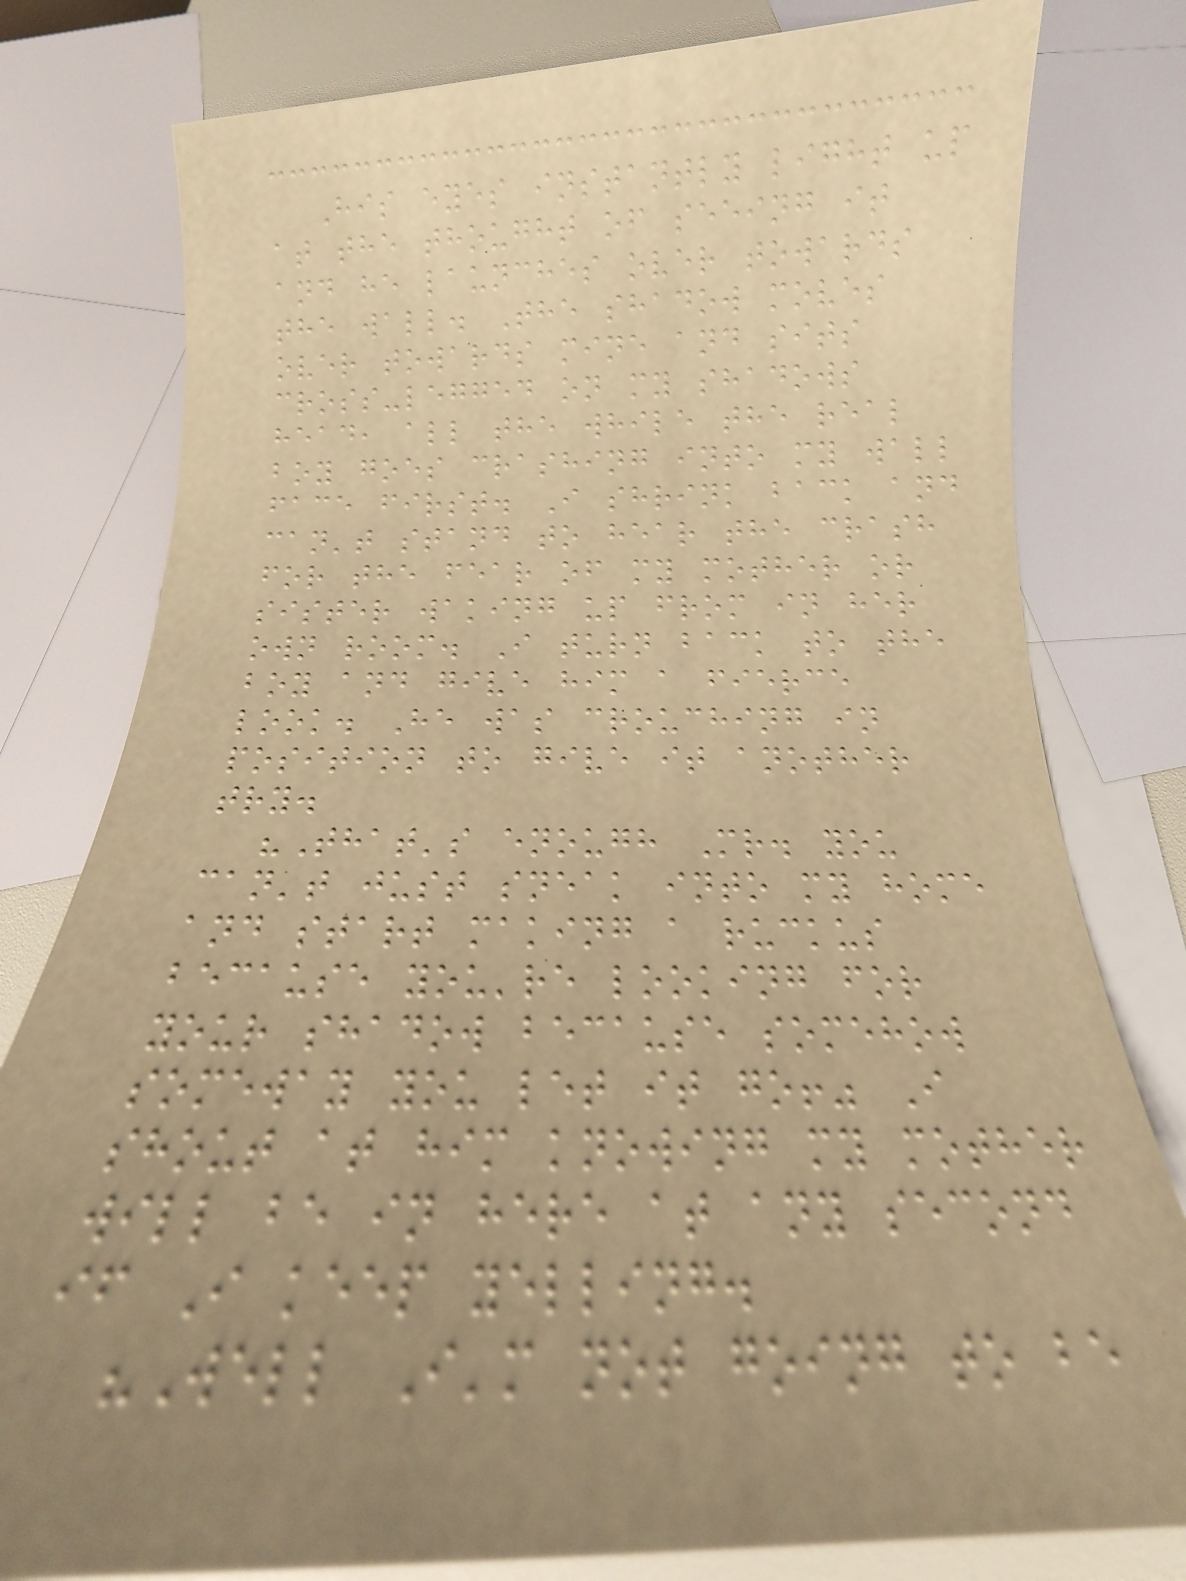His eyes instantly light up
at the thought of seeing it
and he launches over towards
the wall. The shadow moves
over towards mine and sits
cross-legged on my shadows
head, all the while the real
boy goes crashing into my wall
face first. I shrink back and
can't stand to hear the crash
for the fear of my mother or
sister waking up from in her
own room. I turn back to the
boy and give him a fierce
look. He was crouching in
position to give it another
try.
"That's enough Mr. you
can't just sneak into my home
and start making a ruckus
because you're looking for
your shadow because somehow
someway you let it go!" I
shout at him knowing my mother
will be in here at any second
if I keep yelling.
"Well I'm not going to be
